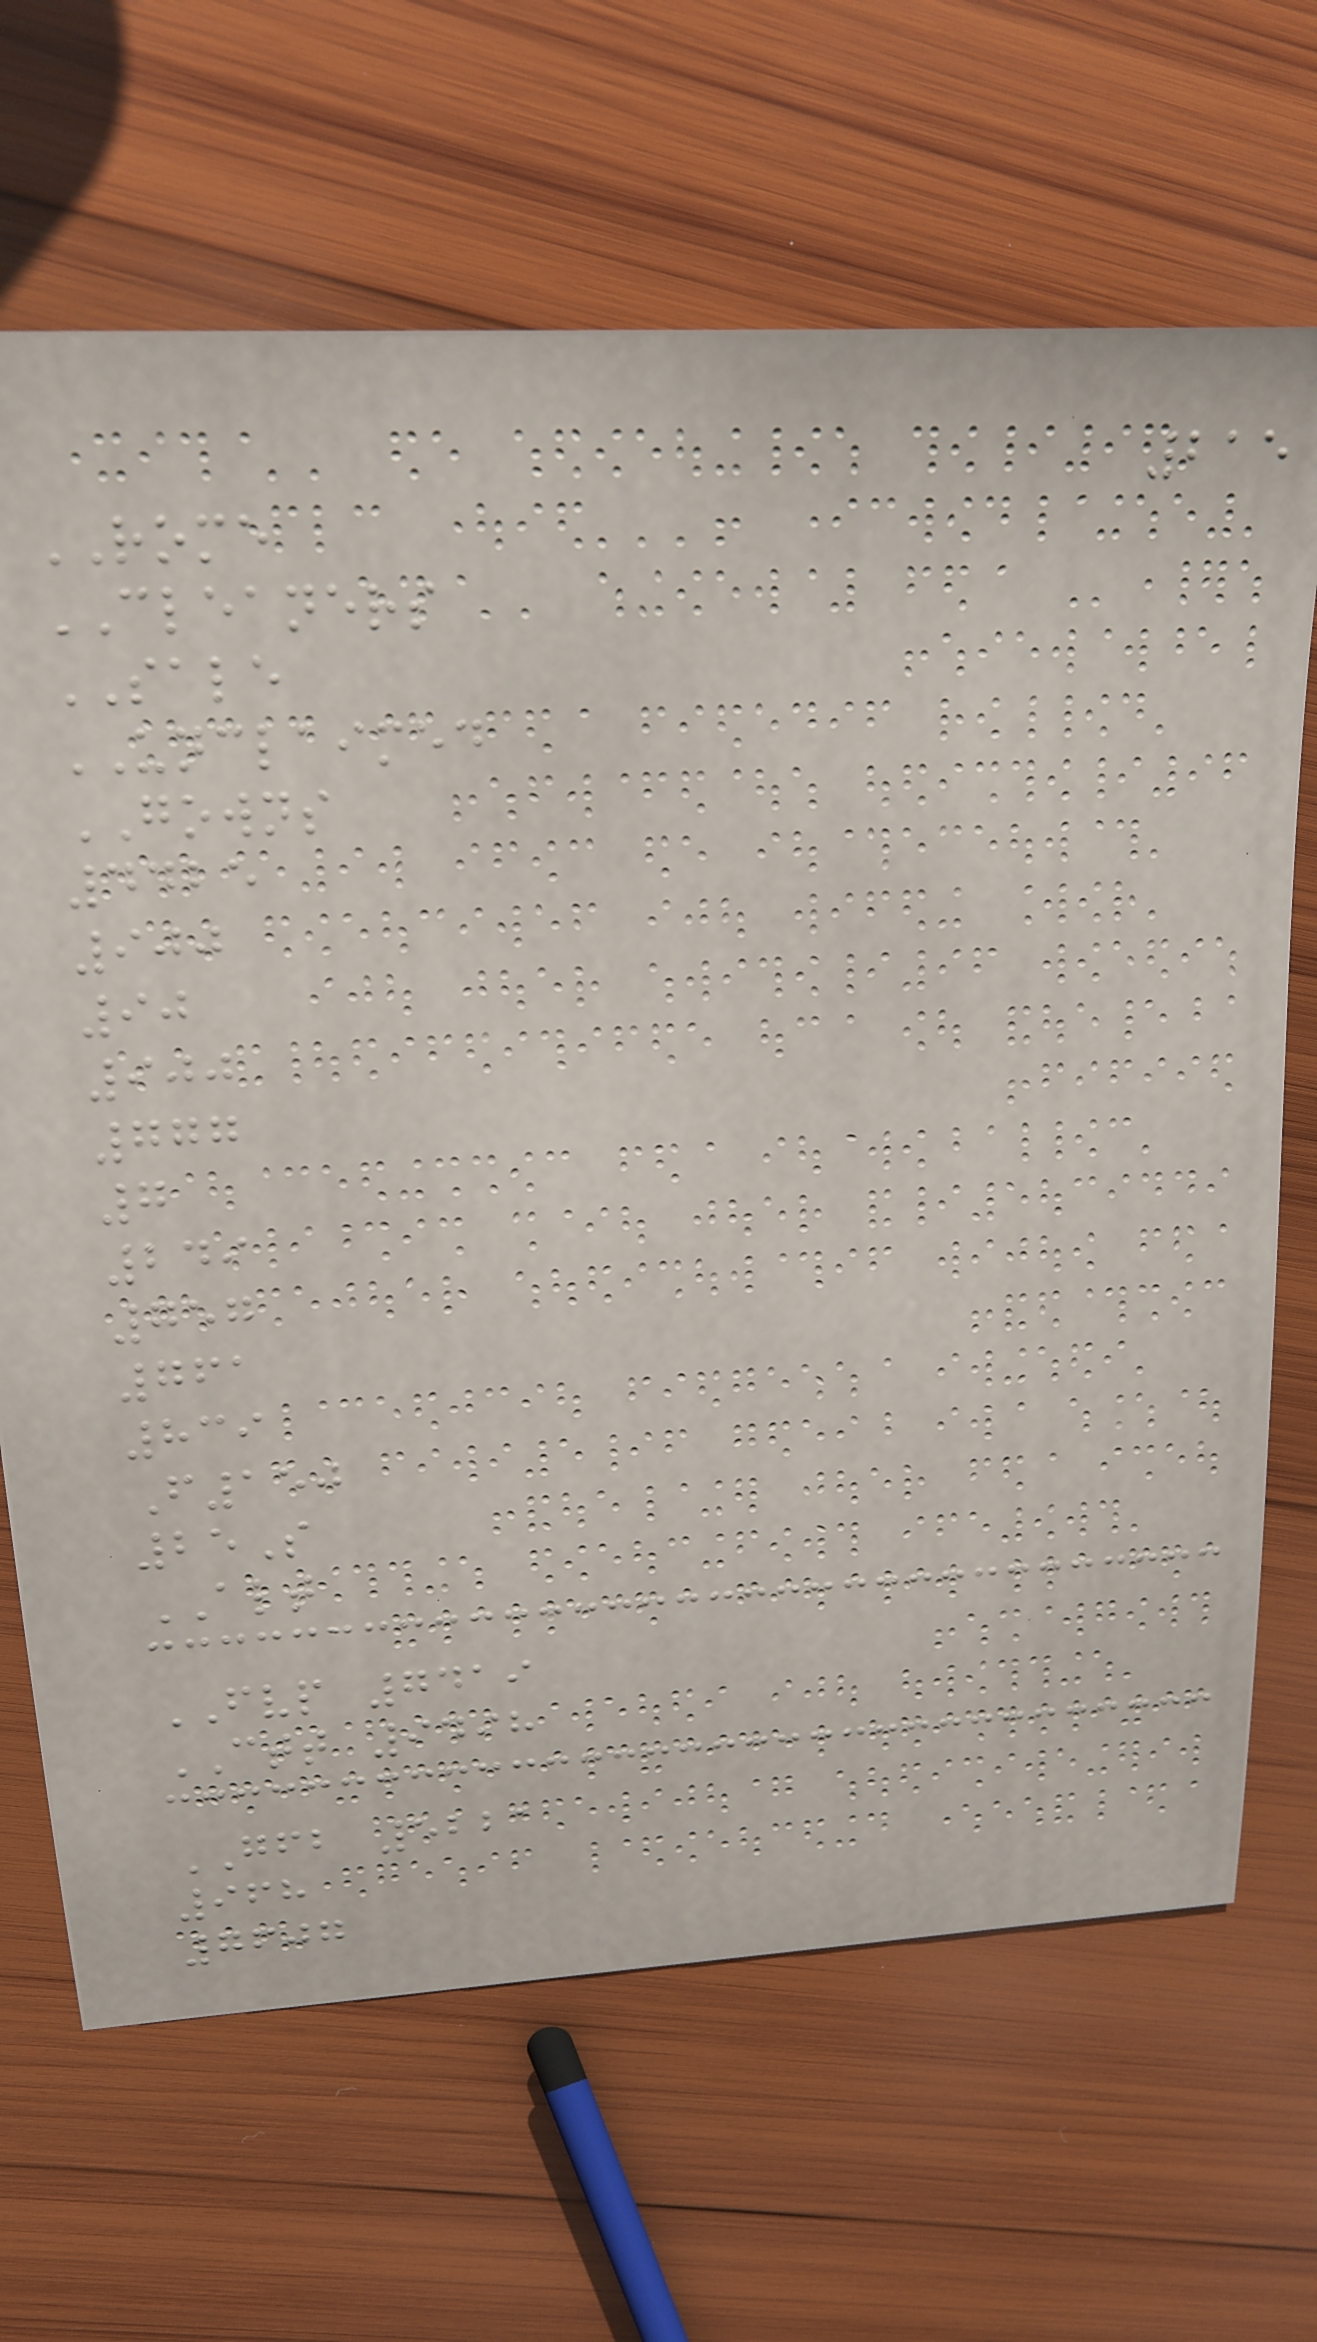215
ROME
CLEANERS
SALE
UNCLAIMED
GOWNS
4425
900
90
900
777
7
249
757
761
839
F150
25S
ALT
FVP 7419
CTT 9498
GFB 5221
968
7607
